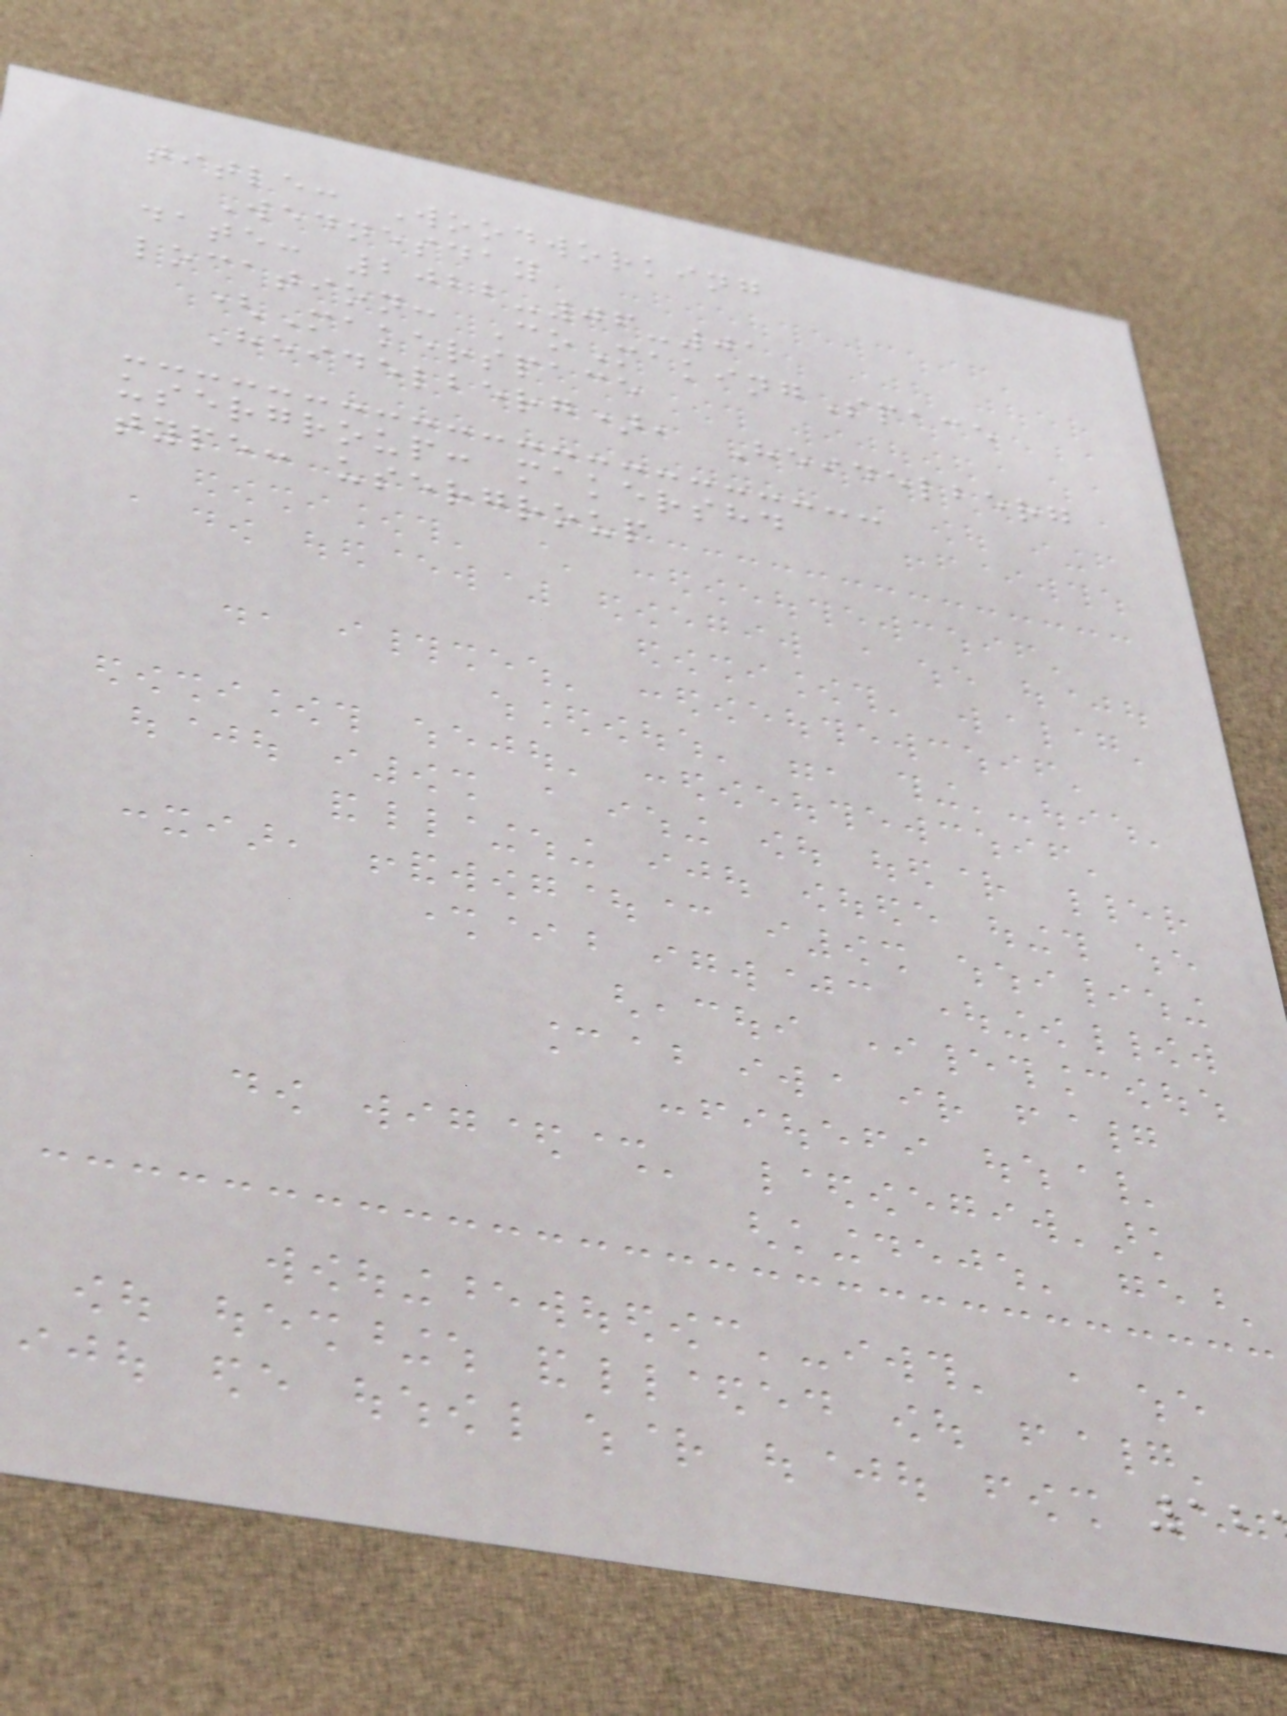title: Woodworking
Wednesday
date: 2022-06-01
location: CoMakingSpace
(Makerspace
Heidelberg), Heidelberg
usergroup: makershd
type: usergroup
